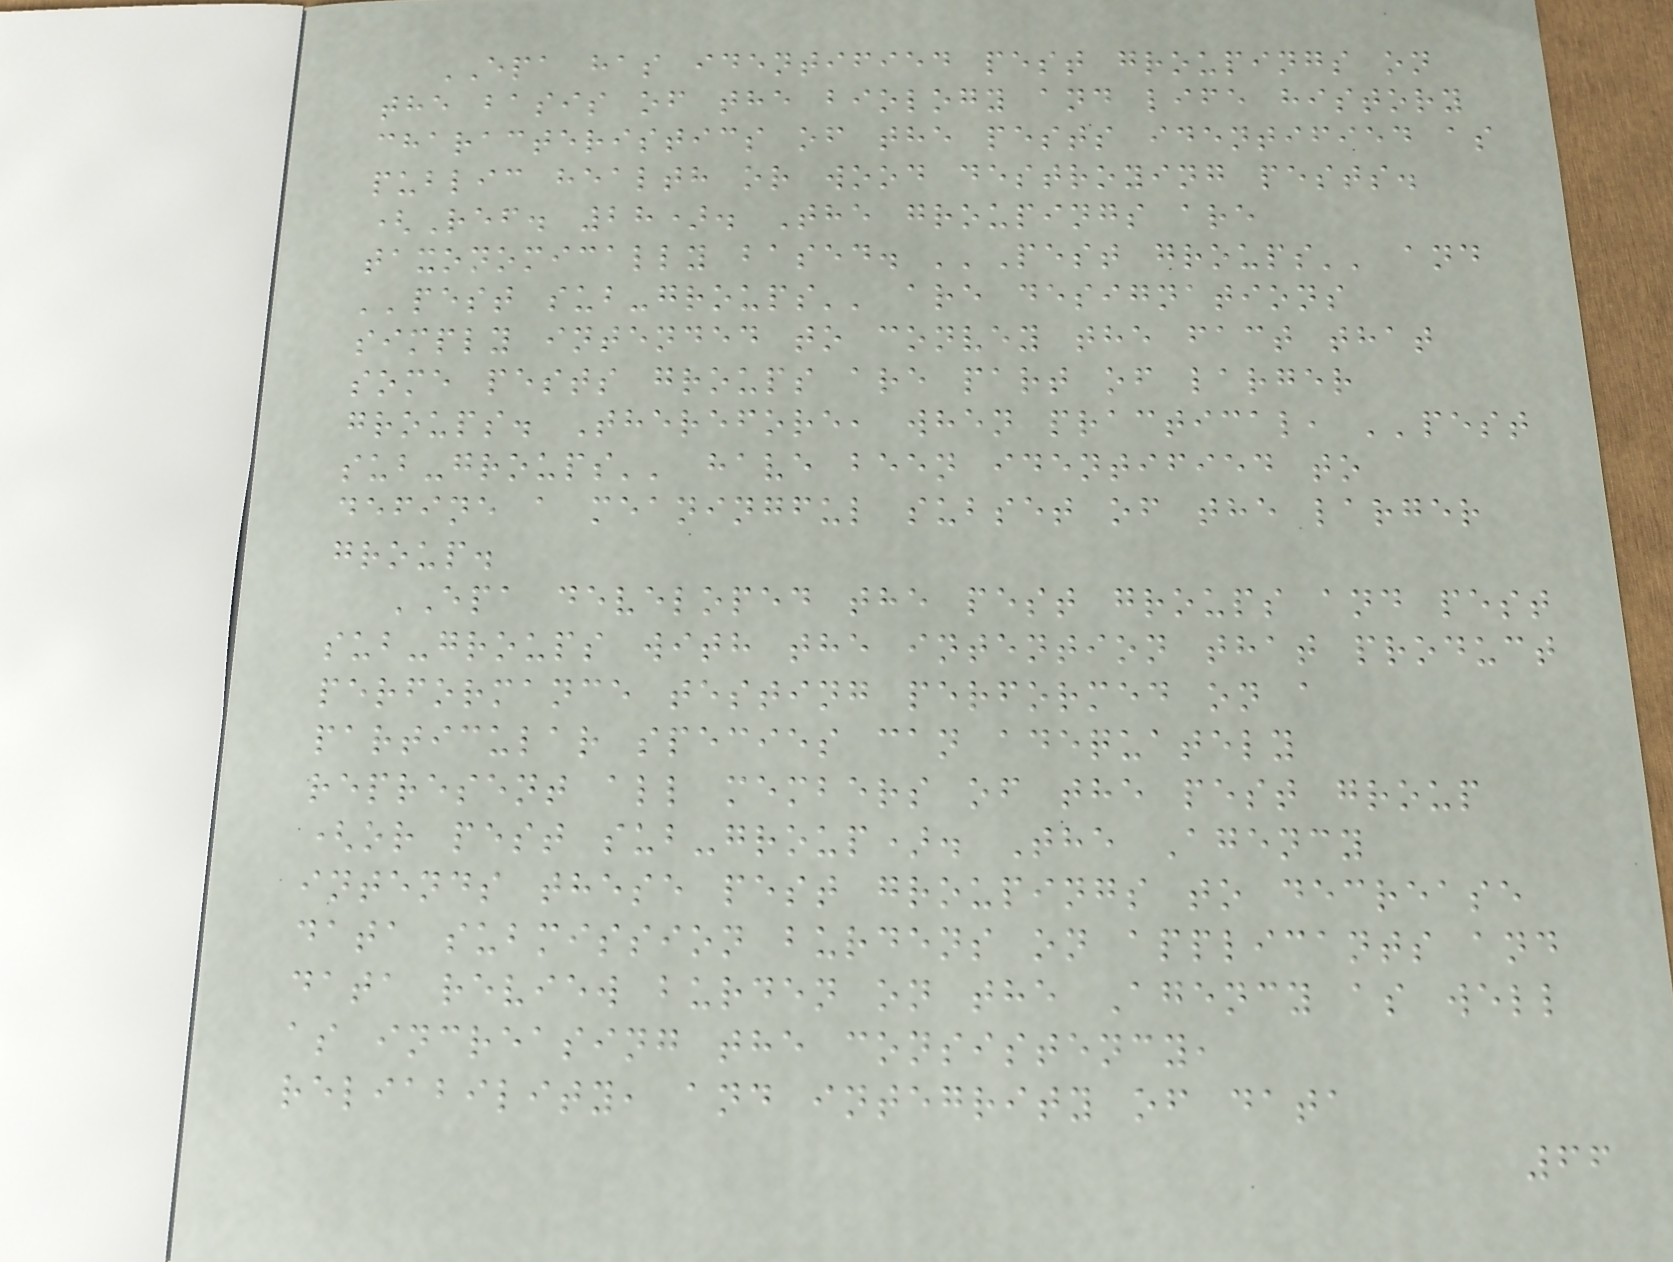EPA has identified pest groupings on
the basis of the biology and life history
characteristics of the pests identified as
public health or wood destroying pests.
(Ref. 28). The groupings are
taxonomically based. ''Pest groups'' and
''pest sub-groups'' are designations
simply intended to convey the fact that
some pests groups are part of larger
groups. Therefore, when practical, ''pest
sub-groups'' have been identified to
define a meaningful subset of the larger
group.
EPA developed the pest groups and pest
sub-groups with the intention that product
performance testing performed on a
particular species can adequately
represent all members of the pest group
(or pest sub-group). The Agency
intends these pest groupings to decrease
data submission burdens on applicants and
data review burden on the Agency as well
as increasing the consistency,
reliability, and integrity of data
66
